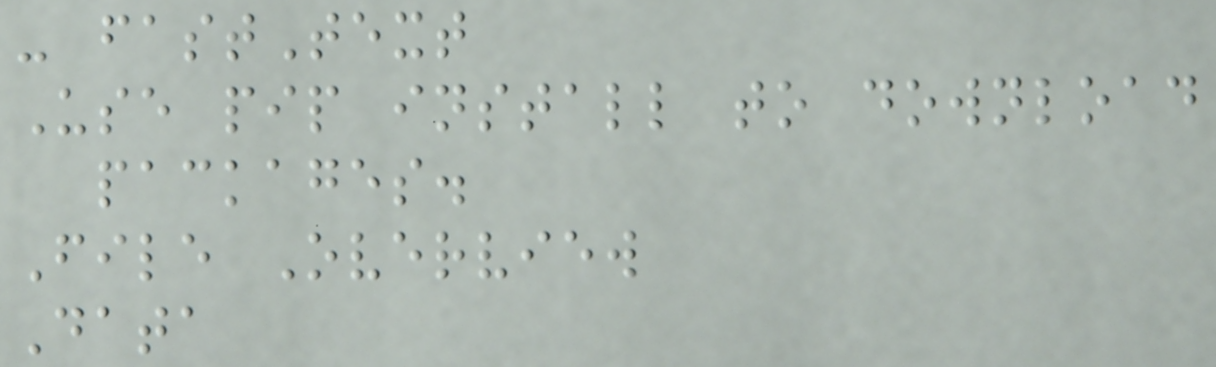- fastText
Use pip install to download
packages.
File Overview
Data
